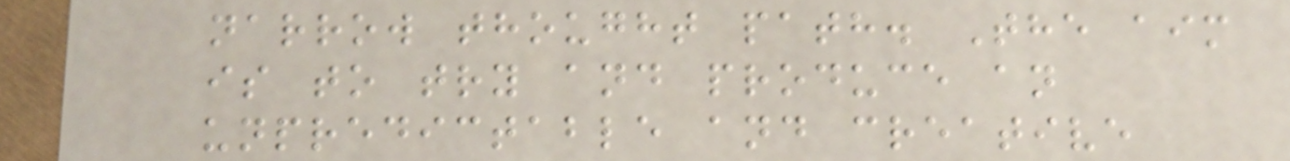narrow thought path. The aim
is to try and produce an
unpredictable and creative
